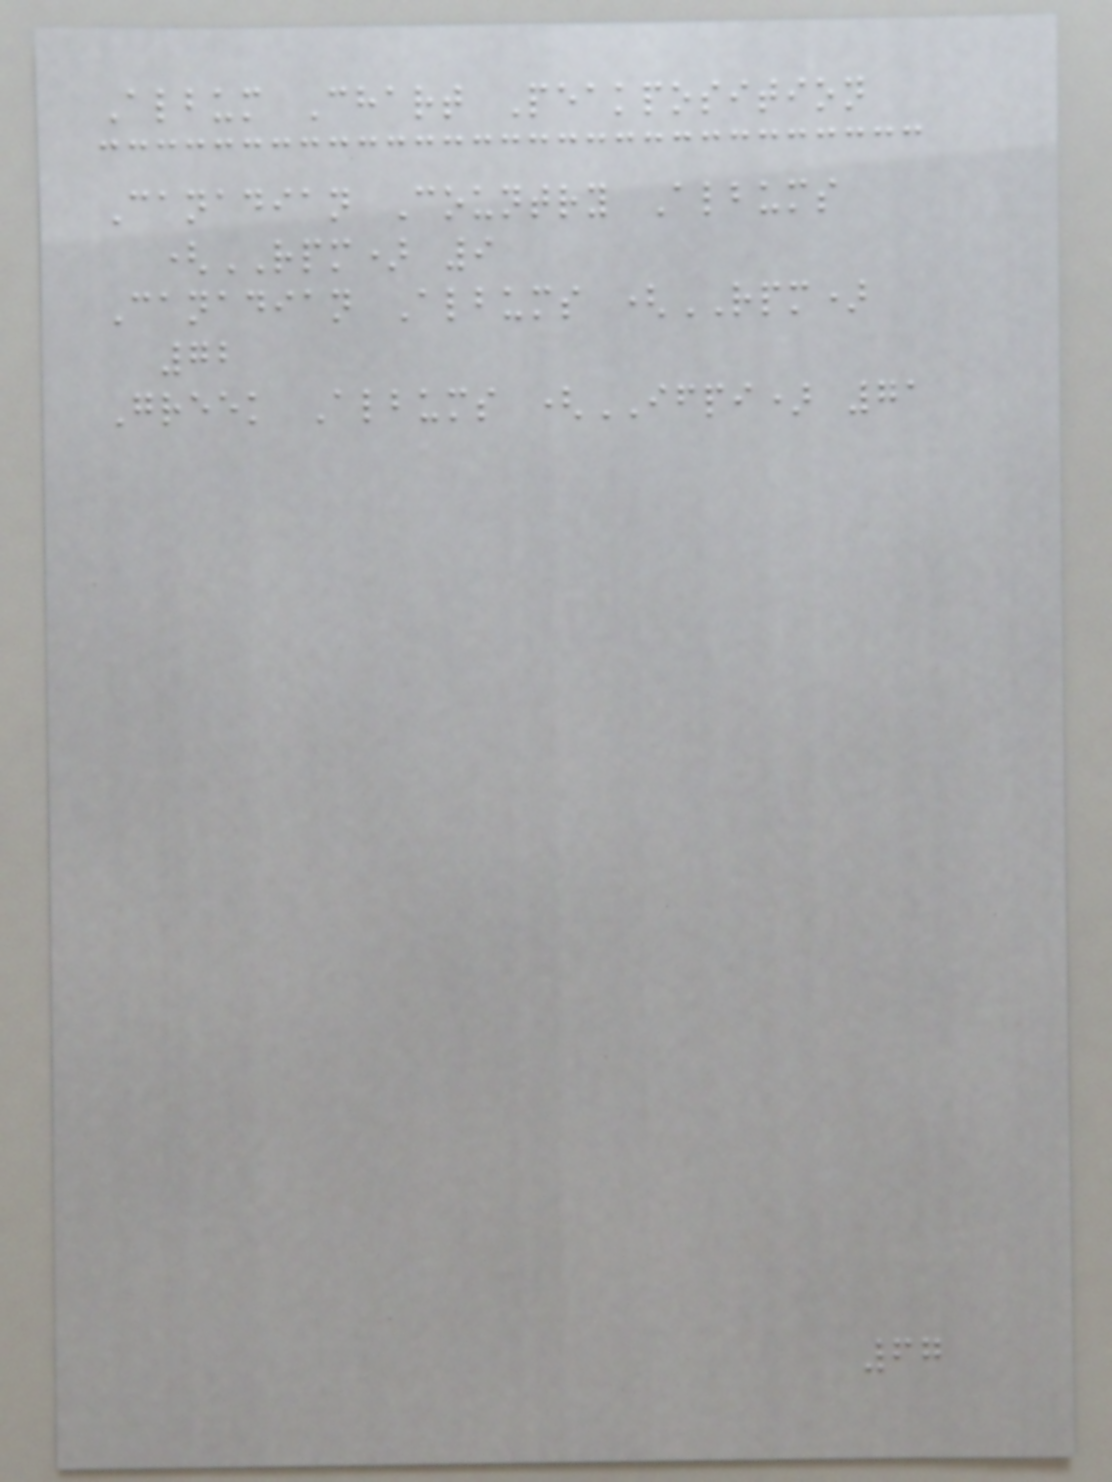Album Chart Peakposition
Canadian Country Albums
(RPM) 9
Canadian Albums (RPM)
72
Greek Albums (IFPI) 71
67
